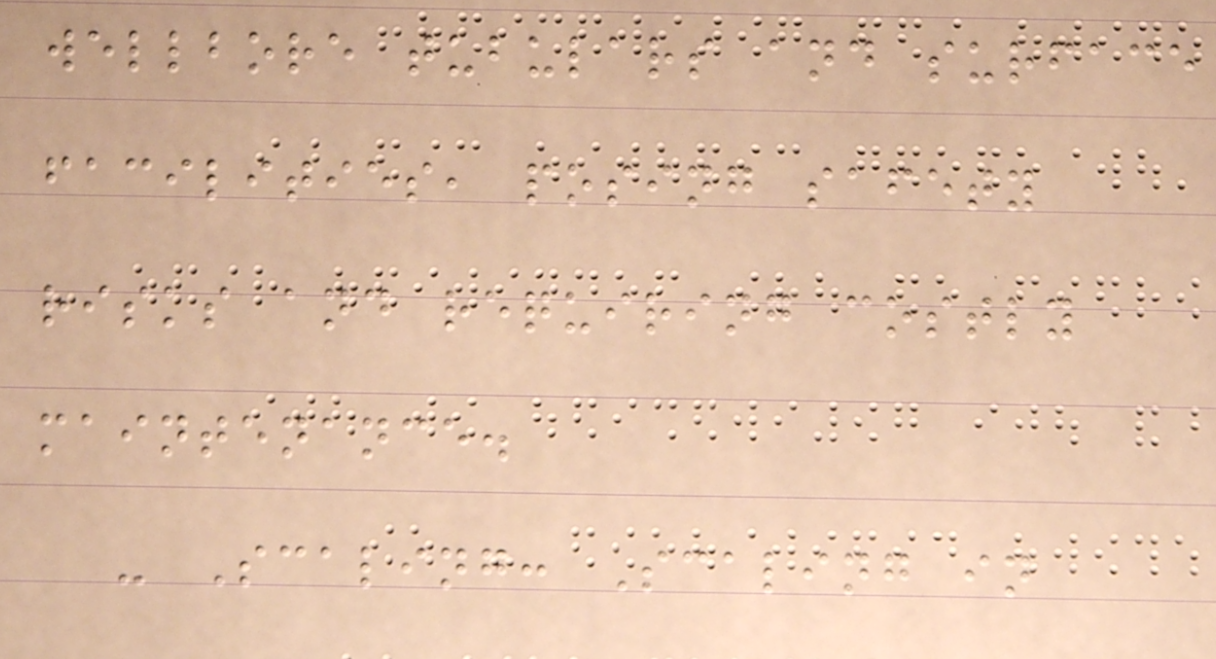wellbore tubulars and surface
facilities, posing safety
risks and requiring costly
maintenance.
- Scaling: Scaling in
